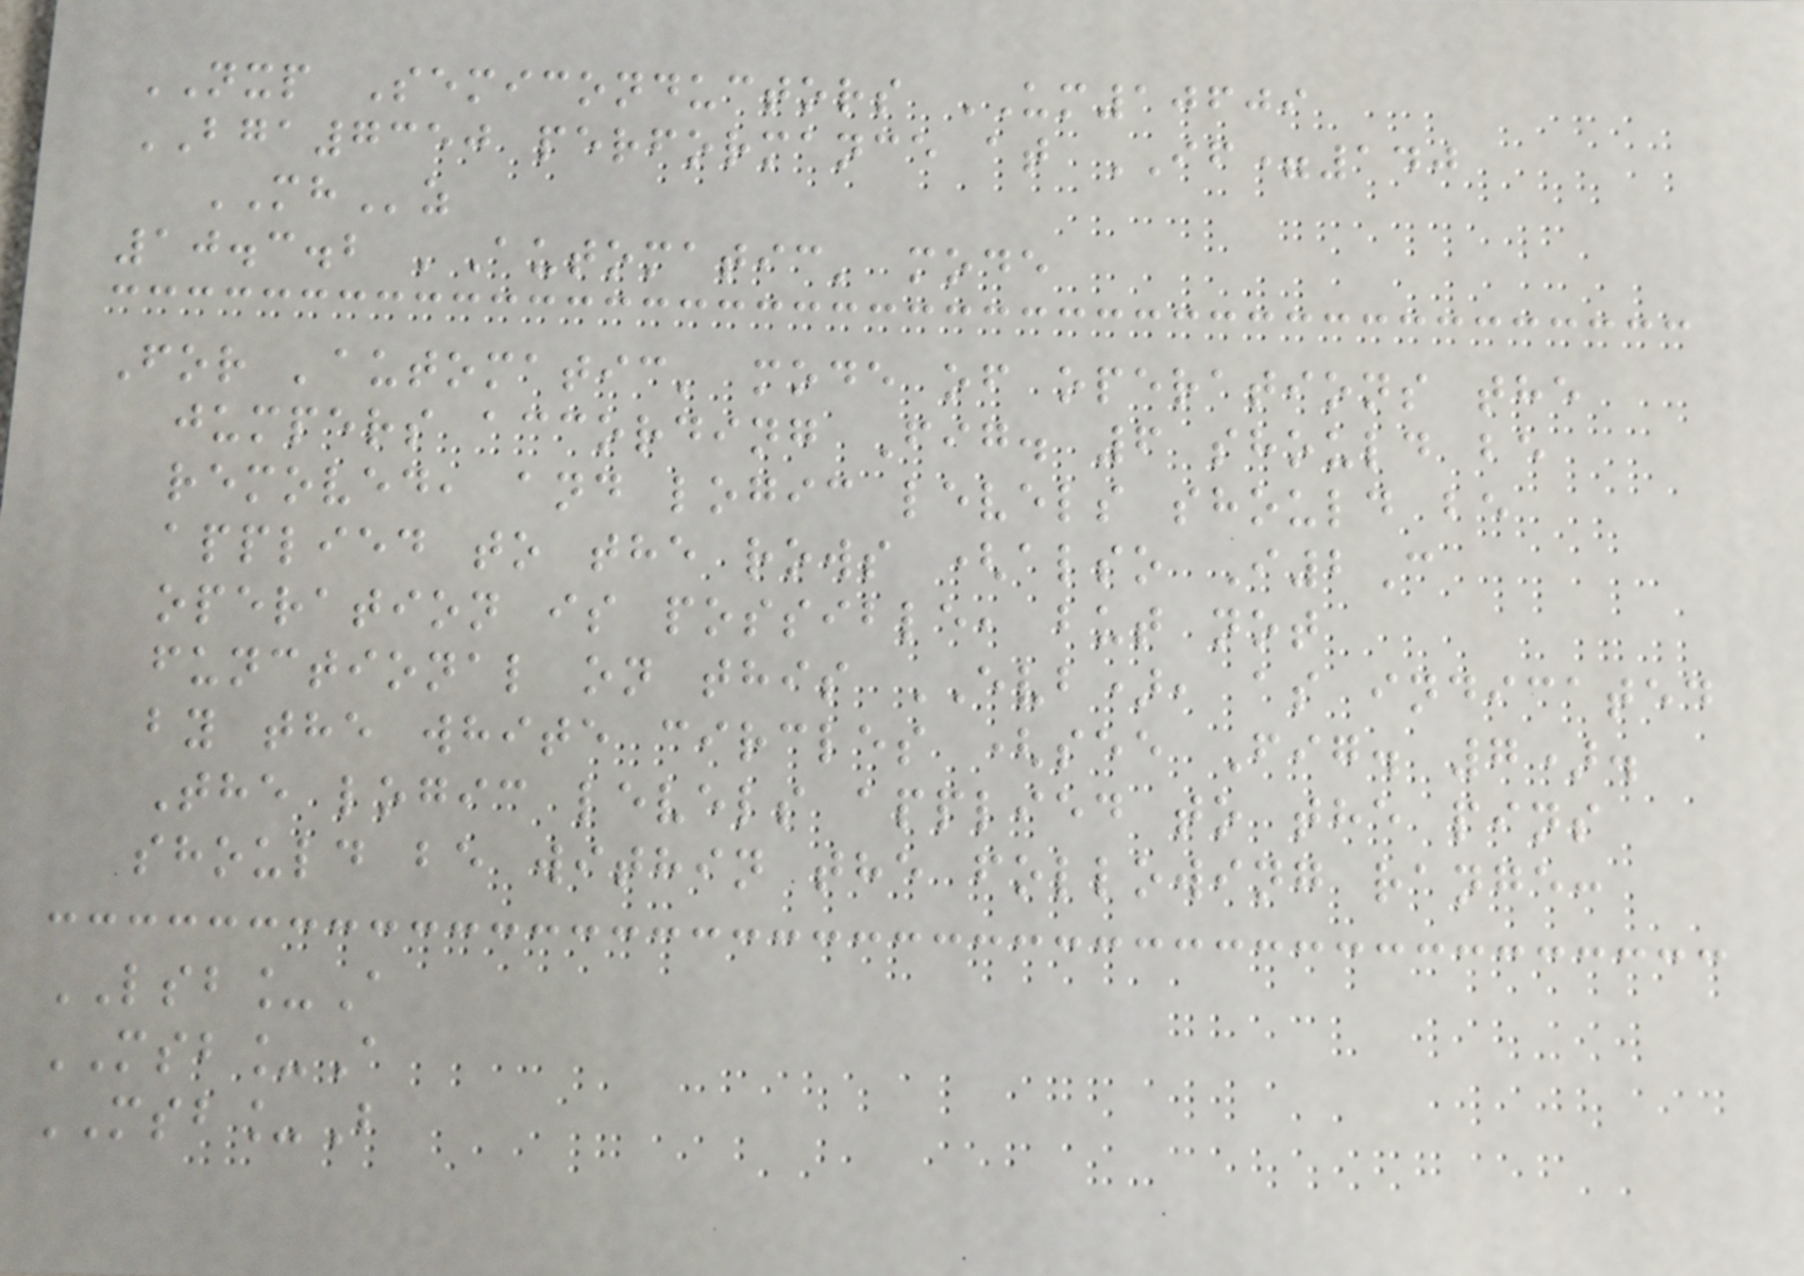NXP Semiconductors UM10609
BGA7350 performance at IF=140
MHz
10.3.2 'Automatic' mode
For 'automatic' mode of operations the
jumpers according Fig. 6 should be
removed, and logic levels should be
applied to the rows (also I2C
operation is possible, but not
functional on this EVB), as indicated
by the white circles (see Fig. 7).
The logic levels applied to the pins
should be within the following range:
LSB_A
MSB_A
MSB_B
